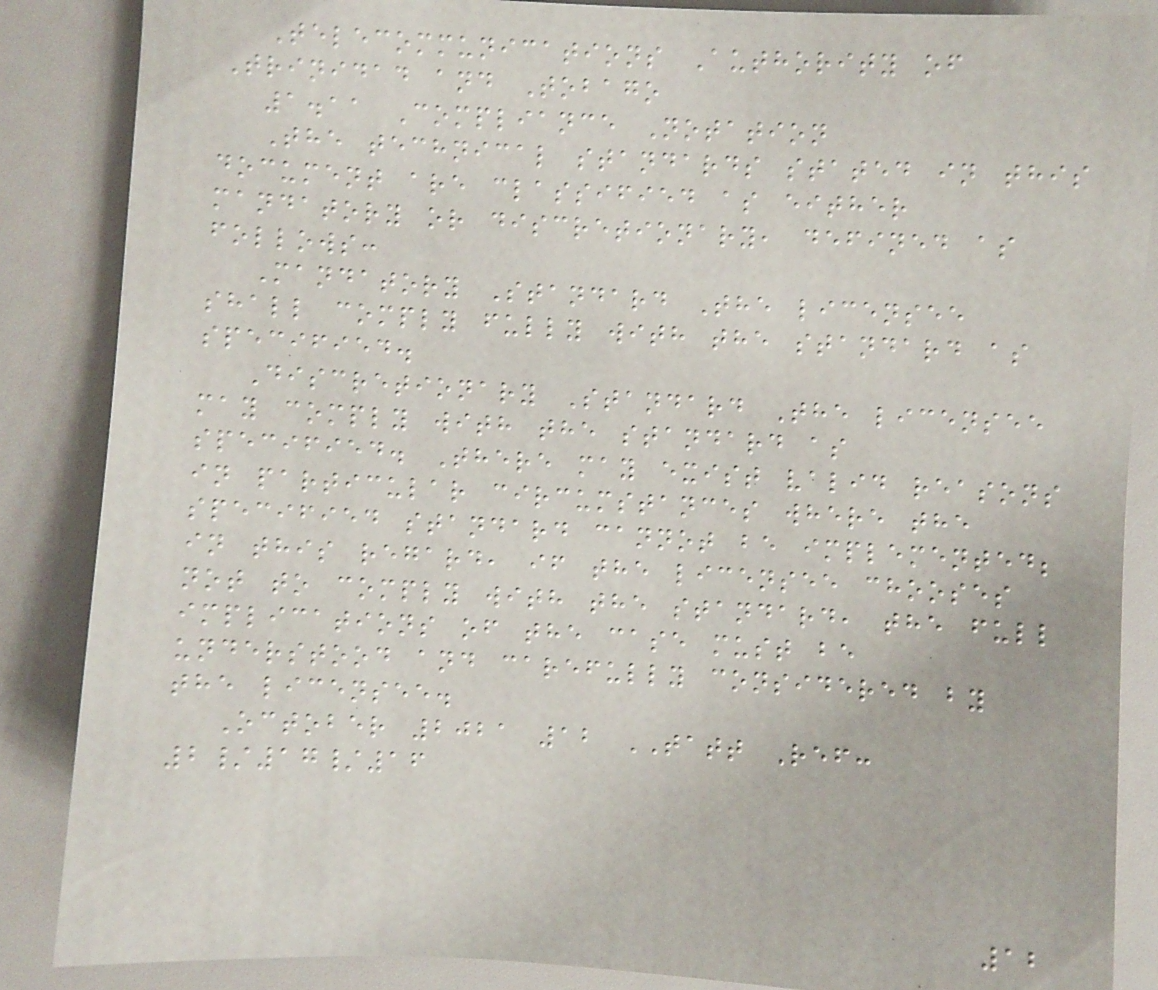Telecommunications Authority of
Trinidad and Tobago
1.11 Compliance Notation
The technical standards stated in this
document are classified as either
mandatory or discretionary, defined as
follows:
Mandatory Standard The licensee
shall comply fully with the standard as
specified.
Discretionary Standard The licensee
may comply with the standard as
specified. There may exist valid reasons
in particular circumstances where the
specified standard cannot be implemented;
in this regard, if the licensee chooses
not to comply with the standard, the full
implications of the case must be
understood and carefully considered by
the licensee.
October 2021 12 TATT Ref:
2/17/16
12
